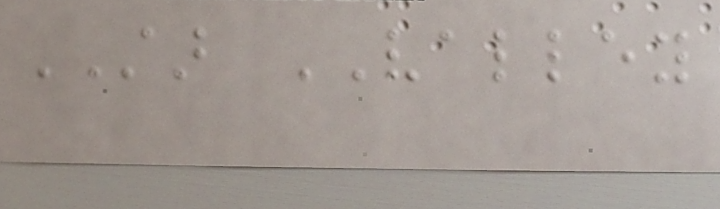STAR VALLEY
